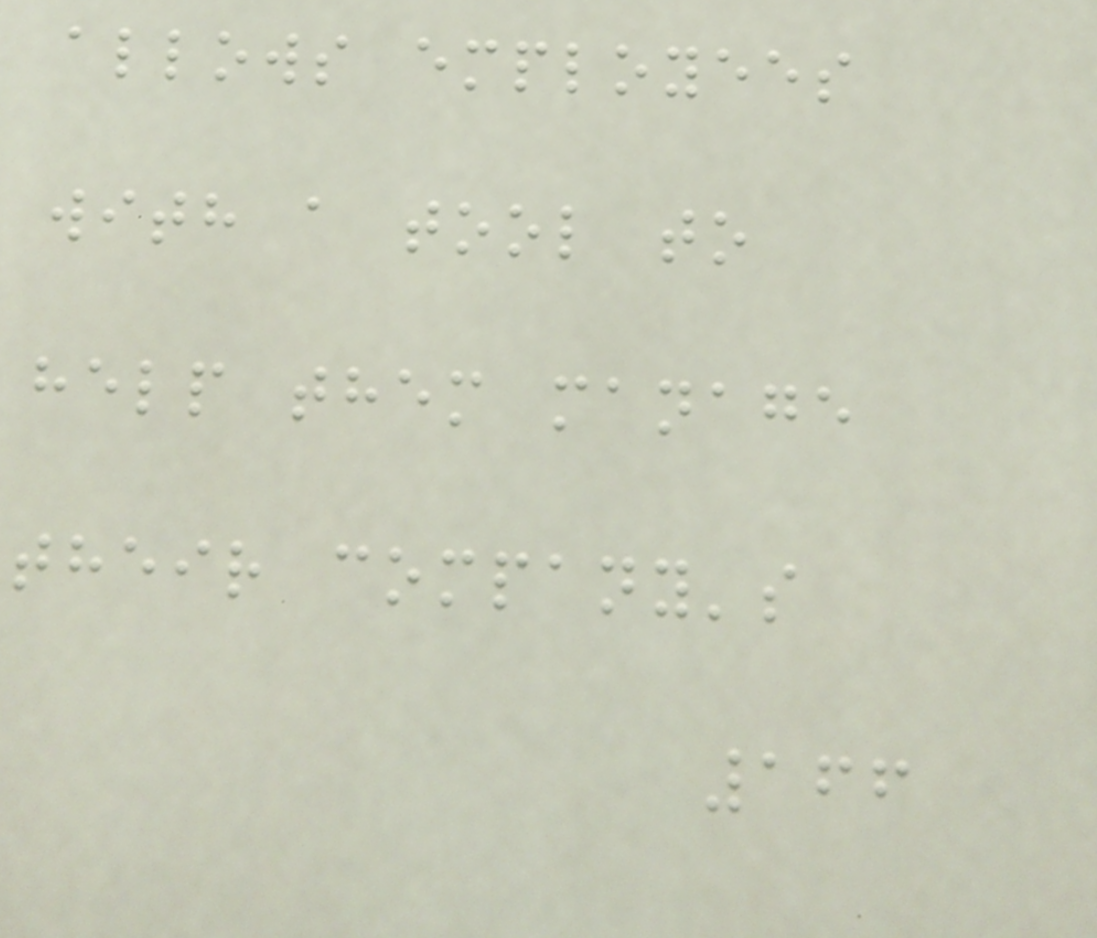allows employees
with a tool to
help them manage
their company's
166
